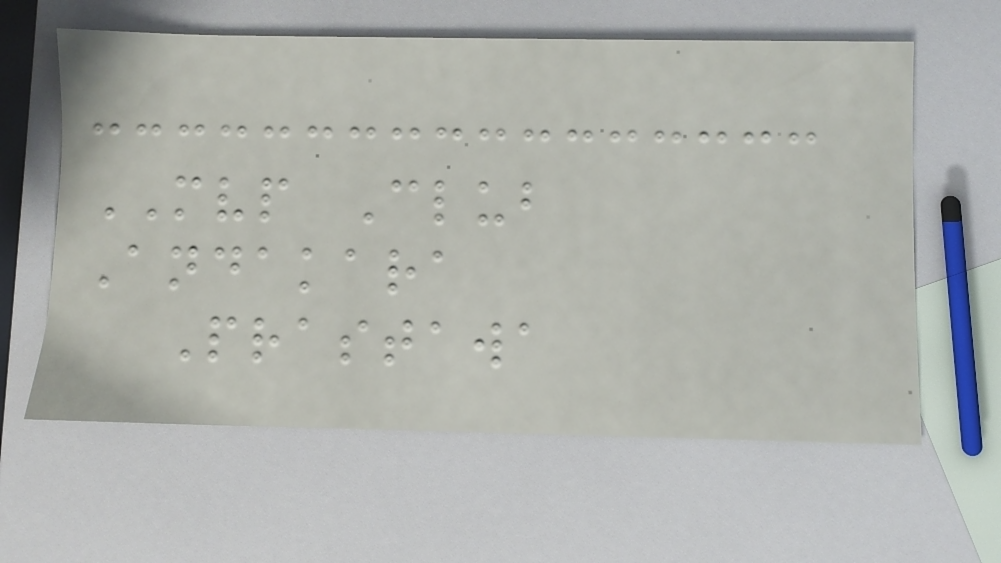MVP Club
Andakara
Prastawa
